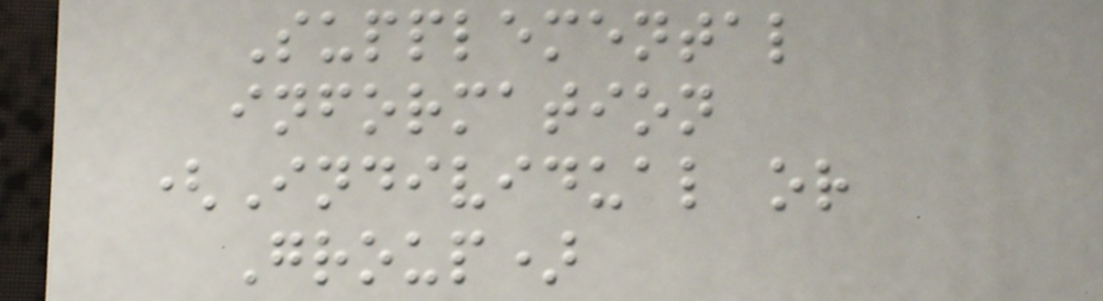Supplemental
information
(Individual or
Group)
